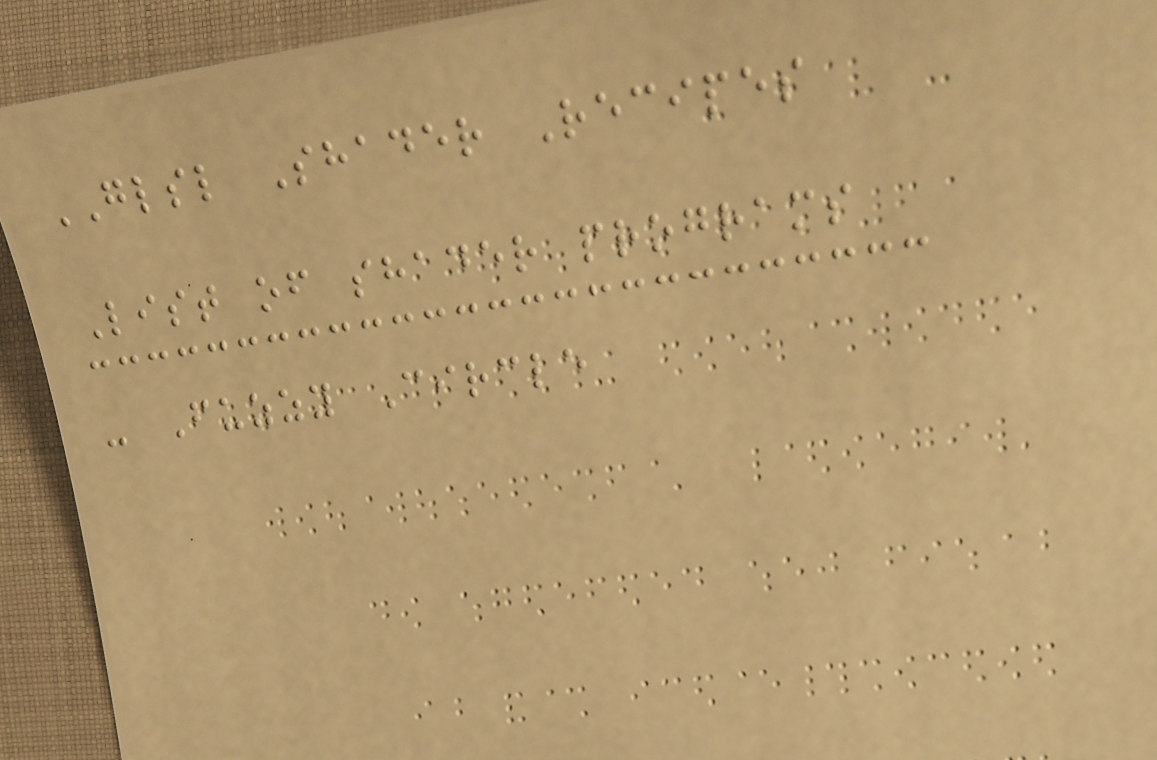GLSL Shader Recipes
List of shader programs
- Fuzzy Circle
